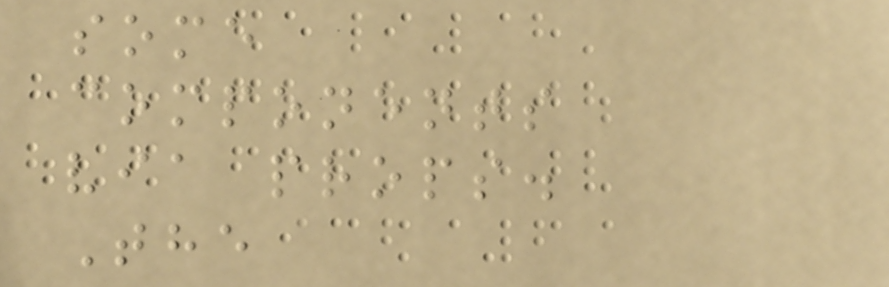some
components
via props.
The
